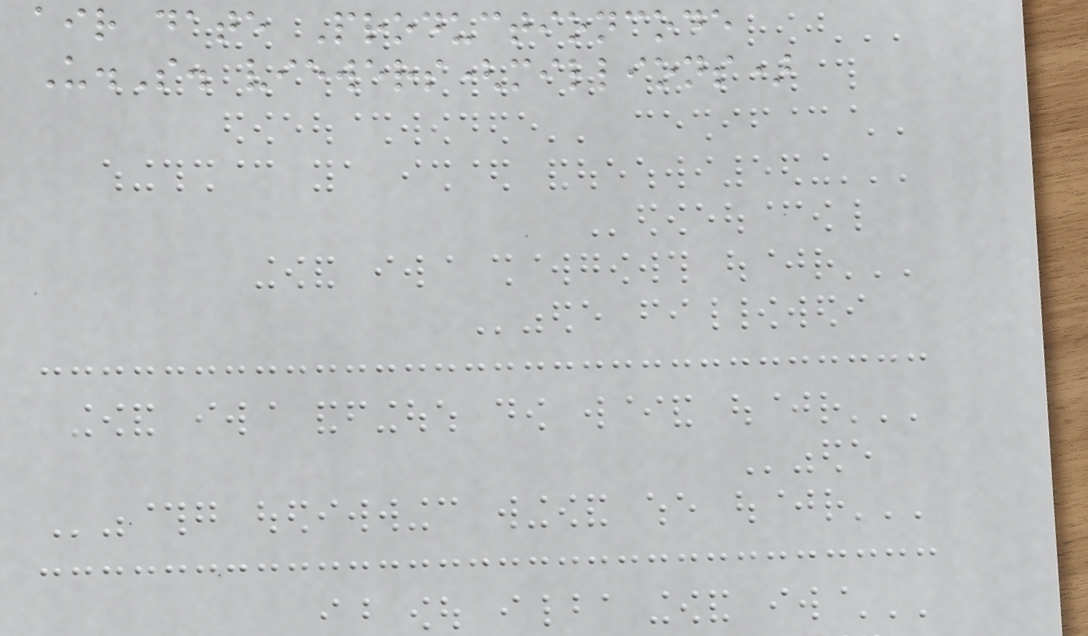air date Productioncode
U.S. viewers(millions)
